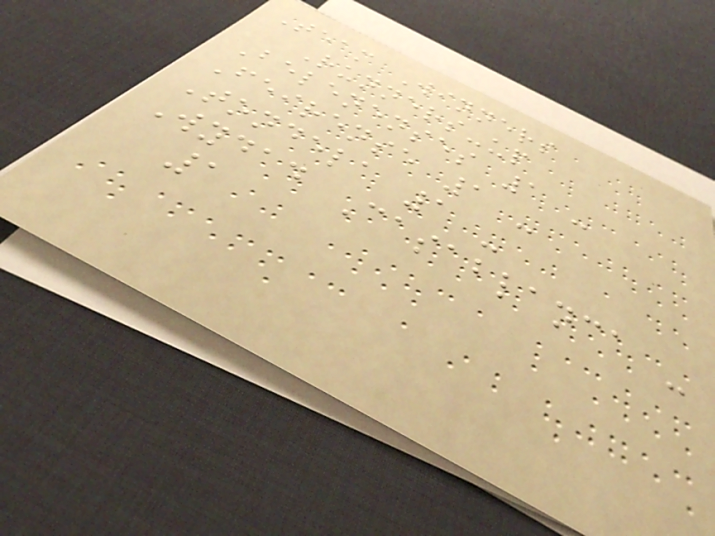Team Winners
Runners-up
Belenenses 1 -
Feirense 1 -
Tondela 1 -
Wydad Casablanca -
1
